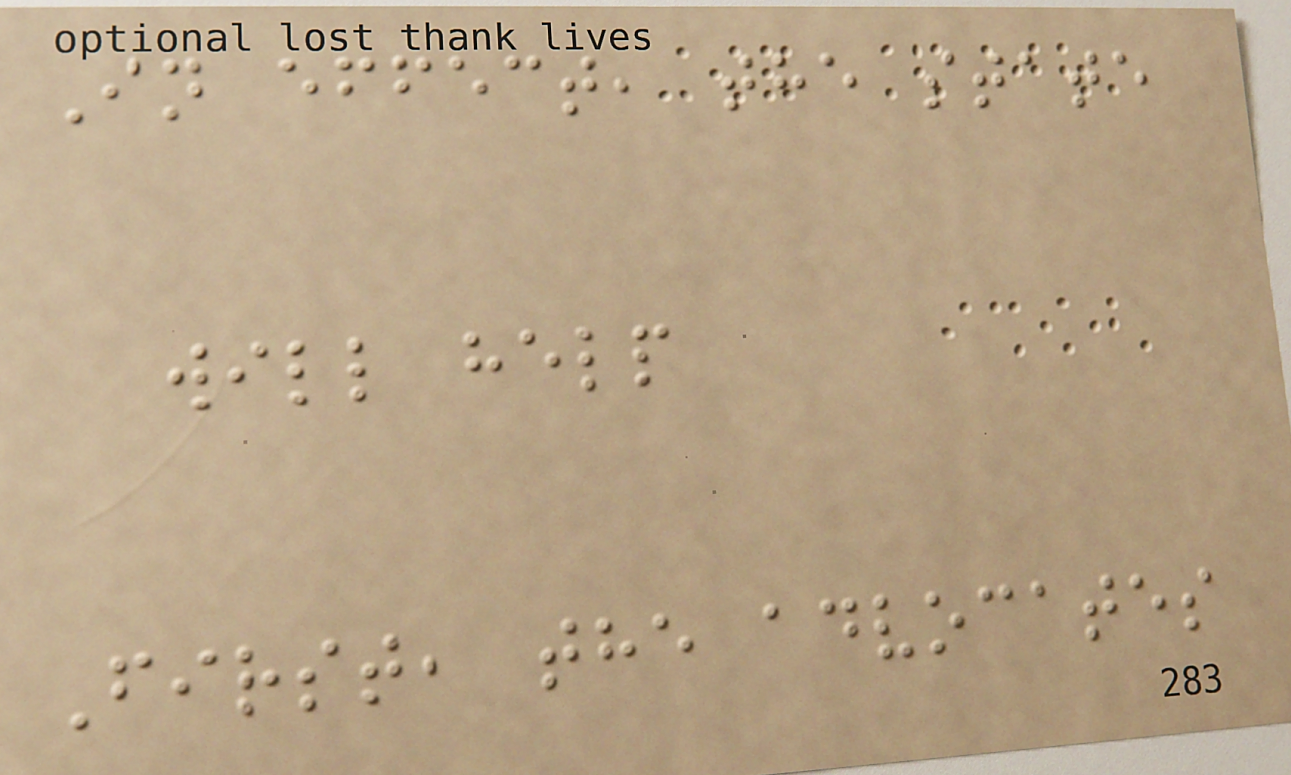In effect, the state
will help
First, the advocates
